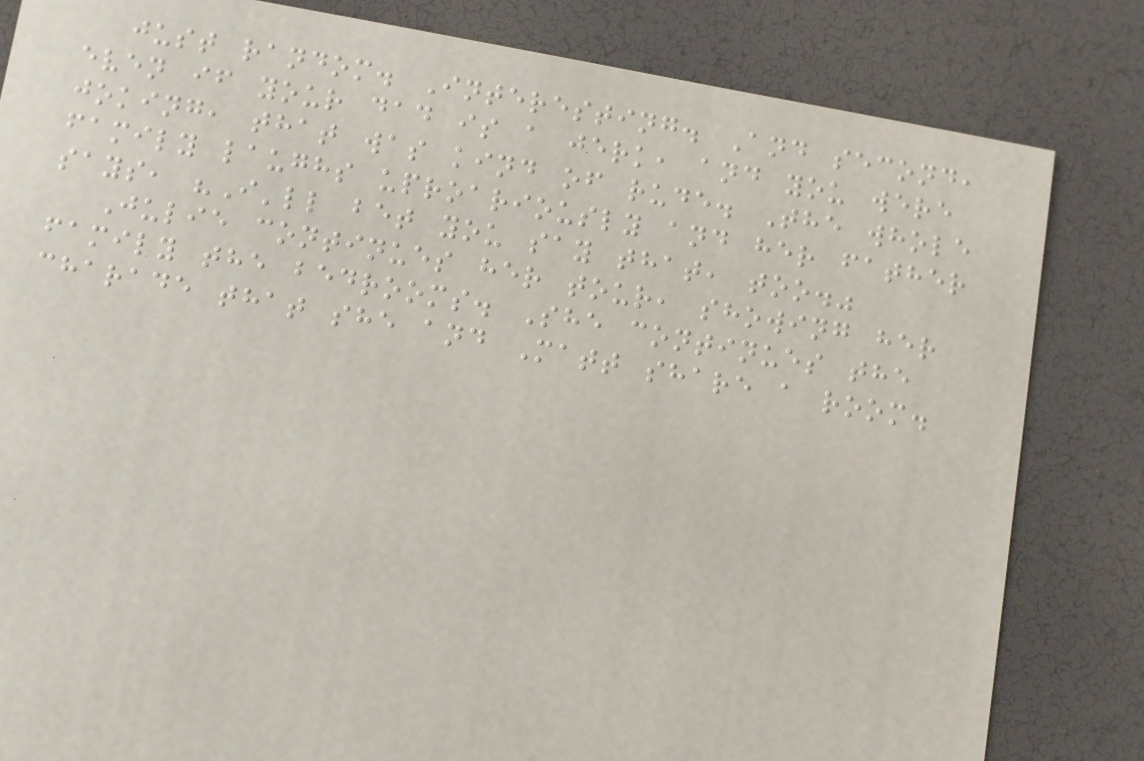just random. Interesting. And second,
even if your dad is a jerk, and you were
joking, that was kind of rude. The whole
family laughs uproariously and her father
says, "I'll bet you say that, too."
Julie continues her tour, showing her
family the bedrooms. She continues the
charade that she and Matt share a room.
